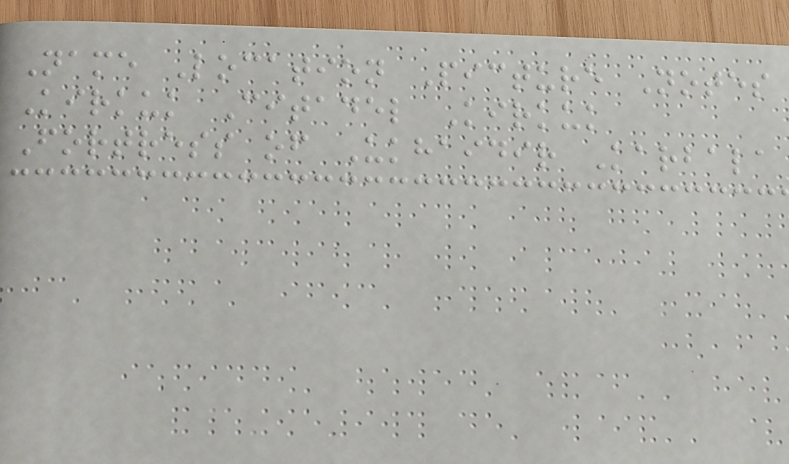Name Location Picture Notes
Kirkuk Citadel Kirkuk
Fortress of Ukhaidir Karbala
